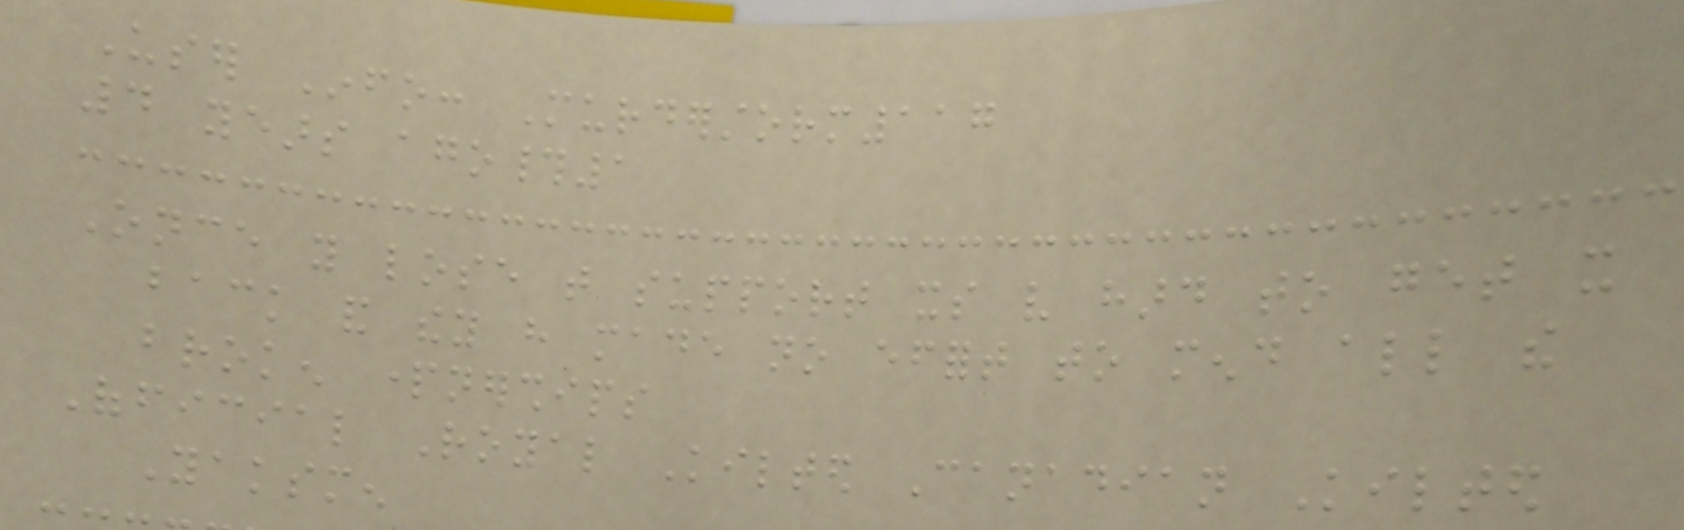User Info: Murderstorm117
4 years ago#1
Once you lose that support its very hard to get it
back and they have made no effort to mend all the
broken partnerships
Official Royal Kilted Canadian Kilted
Yaksmen
